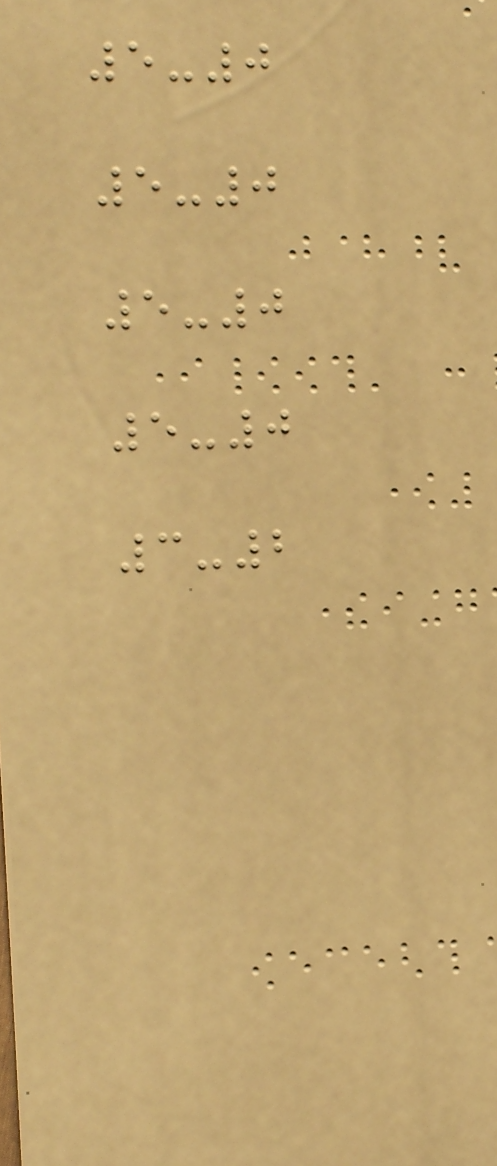5-0
5-0
5-0
5-0
3-2
